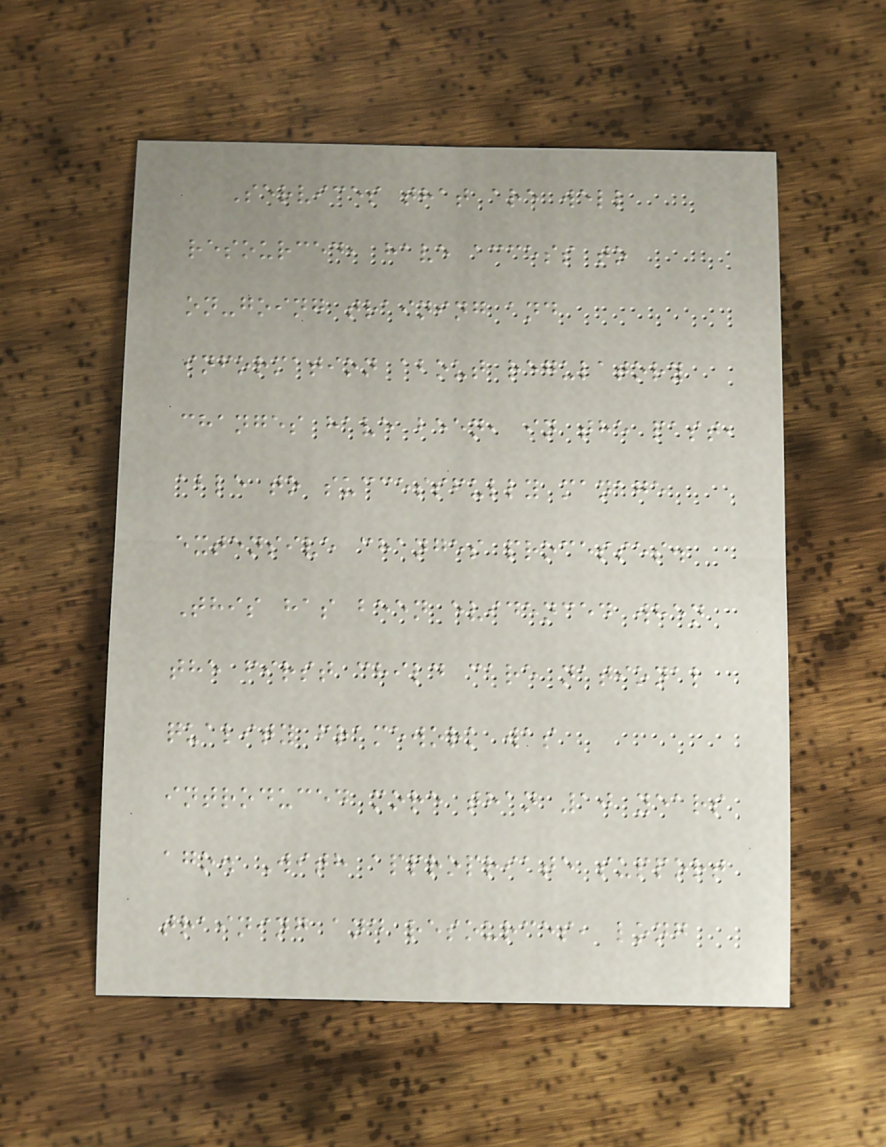Services that are well
resourced, have access to
on-going training and
information about regulatory
changes have been, in the past,
able to successfully manage
extensive changes processes.
This has been evidenced when
the first child care national
quality framework was
introduced more than 10 years
ago. With appropriate support
training and resources, long
